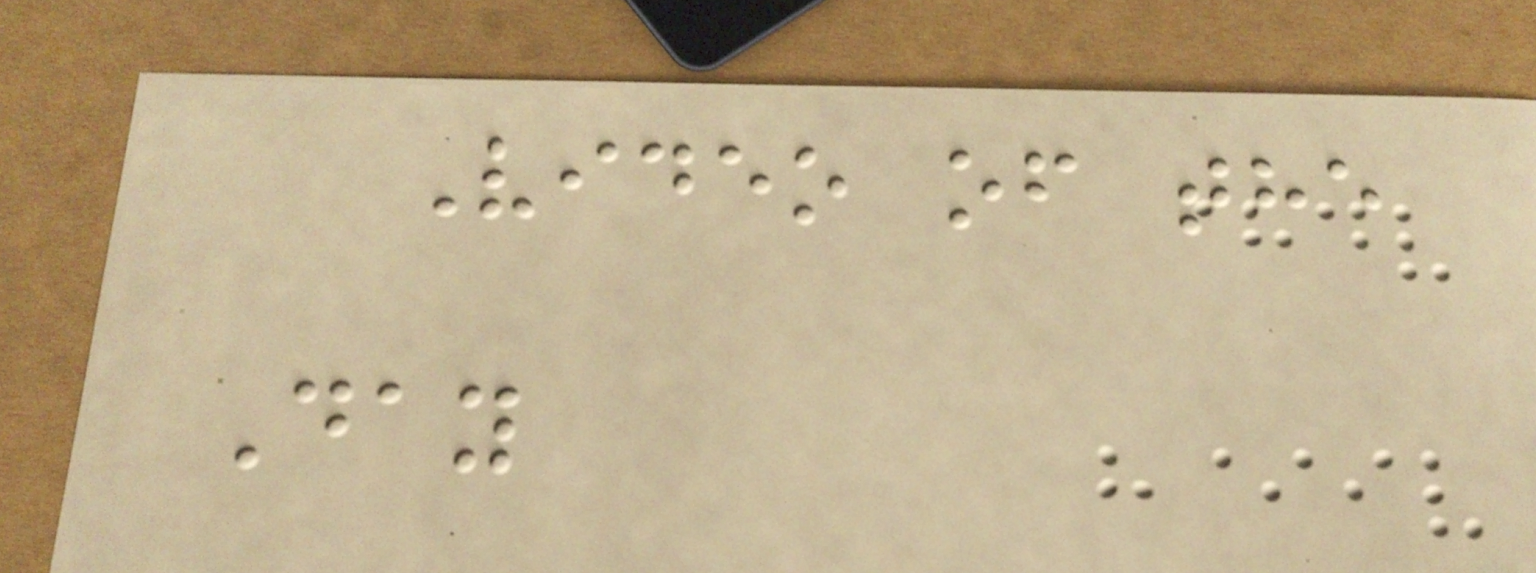Video of the
Day
